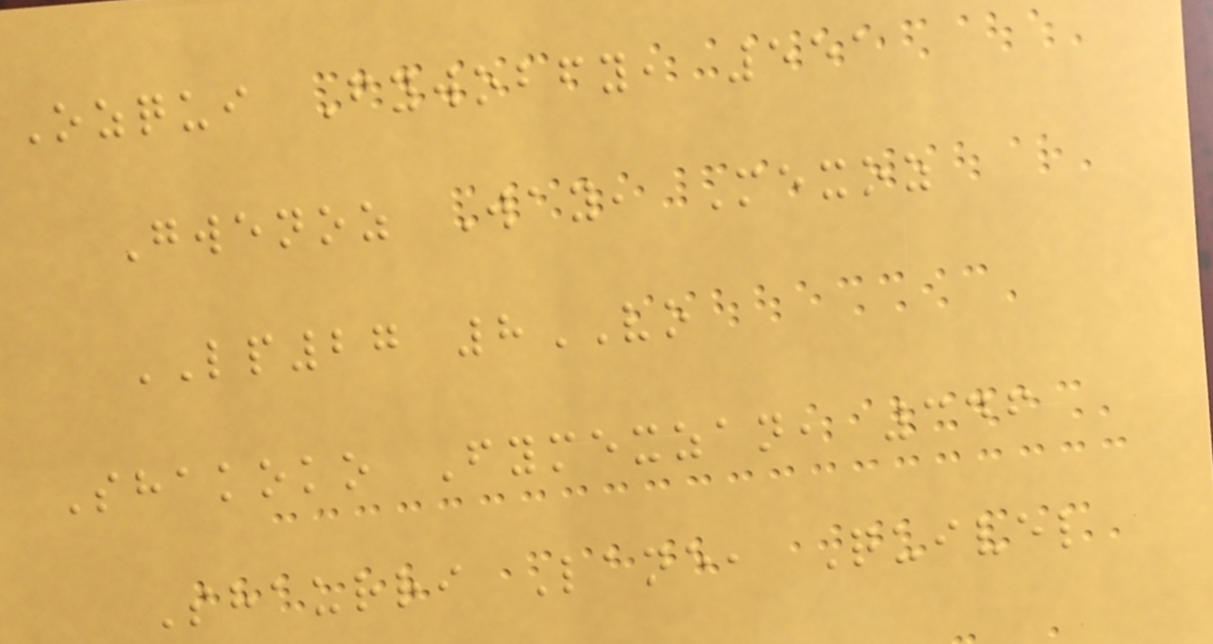Ozqui Fywobfy, 551
Gwenoz Way, Mexoz
LP27 8VO
Shakoko Fymexzan, 346
Shaurri Lane, Quivel
